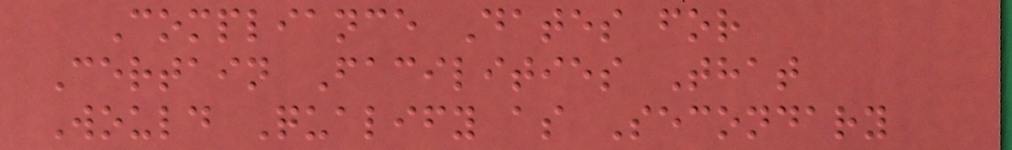Compliance Dates for
Certain Facilities That
Would Qualify as Secondary
